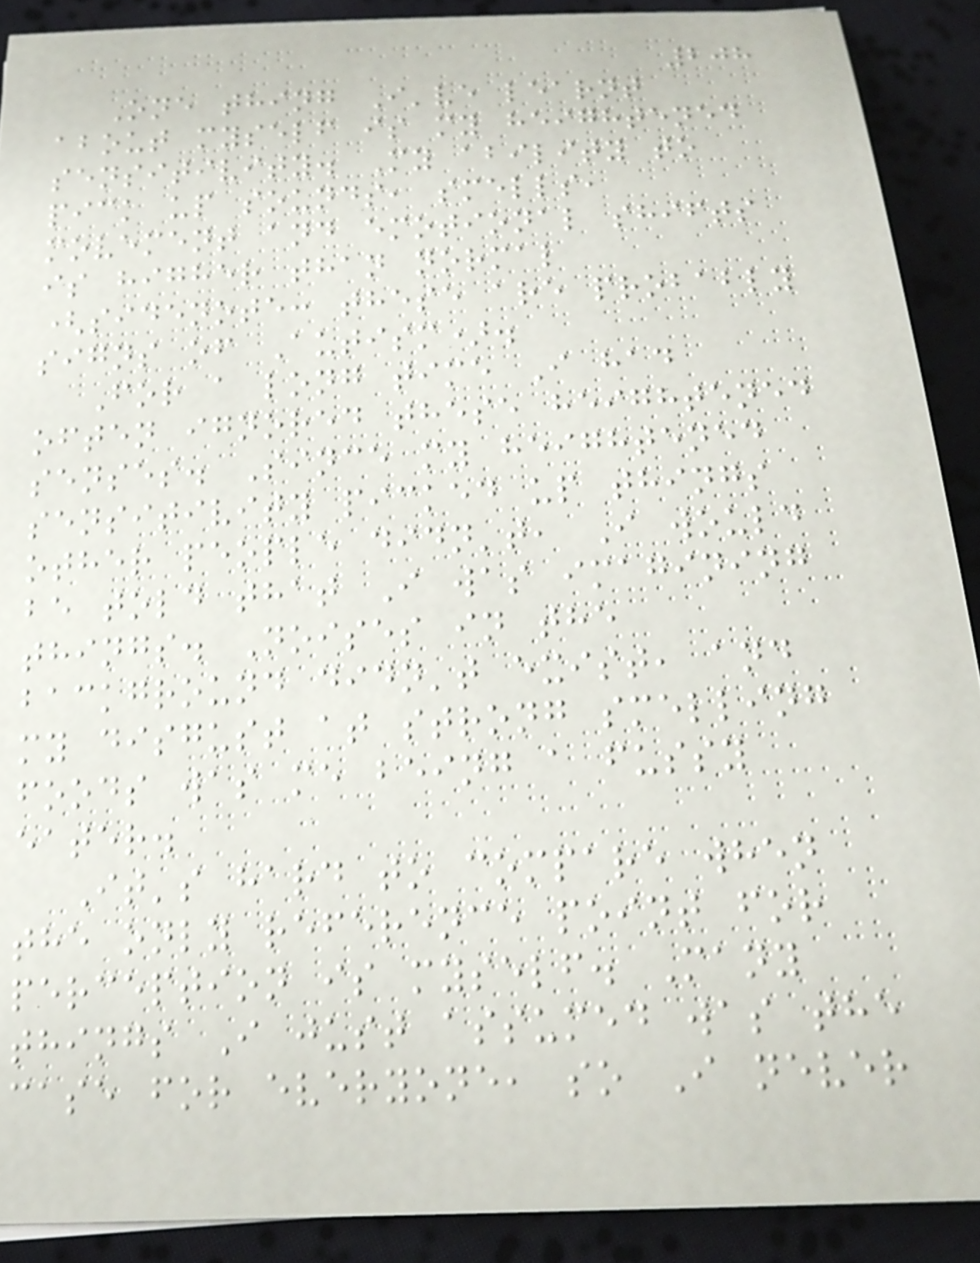208
One thing I've learnt
about myself is my heightened
sensitivity. My ability to
pick up sounds, smells,
movement and emotional shifts
is higher than normal
(sidenote: these are probably
signs of Autism).
For a long time I had
often ignored these heightened
senses. Since my heightened
sensitivity picked up things
other people didn't, I would
be told that I was imagining
things. Noises in the
background didn't exist, and
my disgust at strong smelling
foods was me being a fussy
eater.
It's hard to compare when
the only reference point for
perception is myself. Many
things I just assumed was the
case for everyone, so I never
